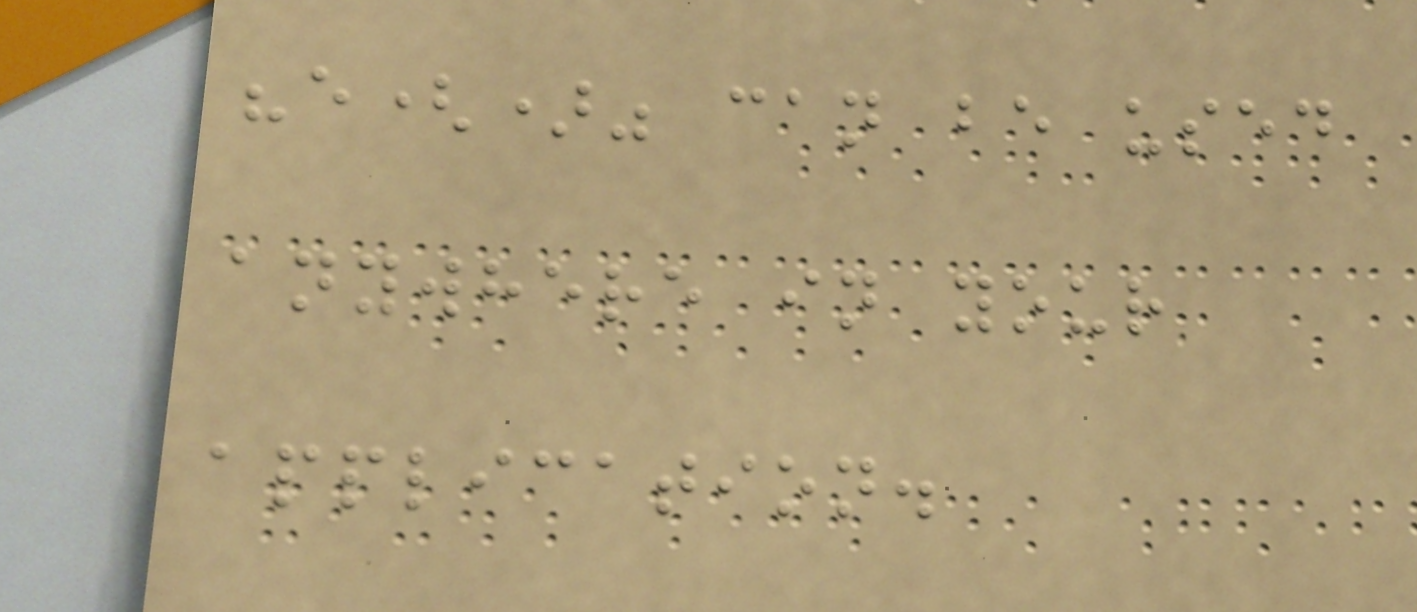"e()" can be used
anywhere in your
application.
